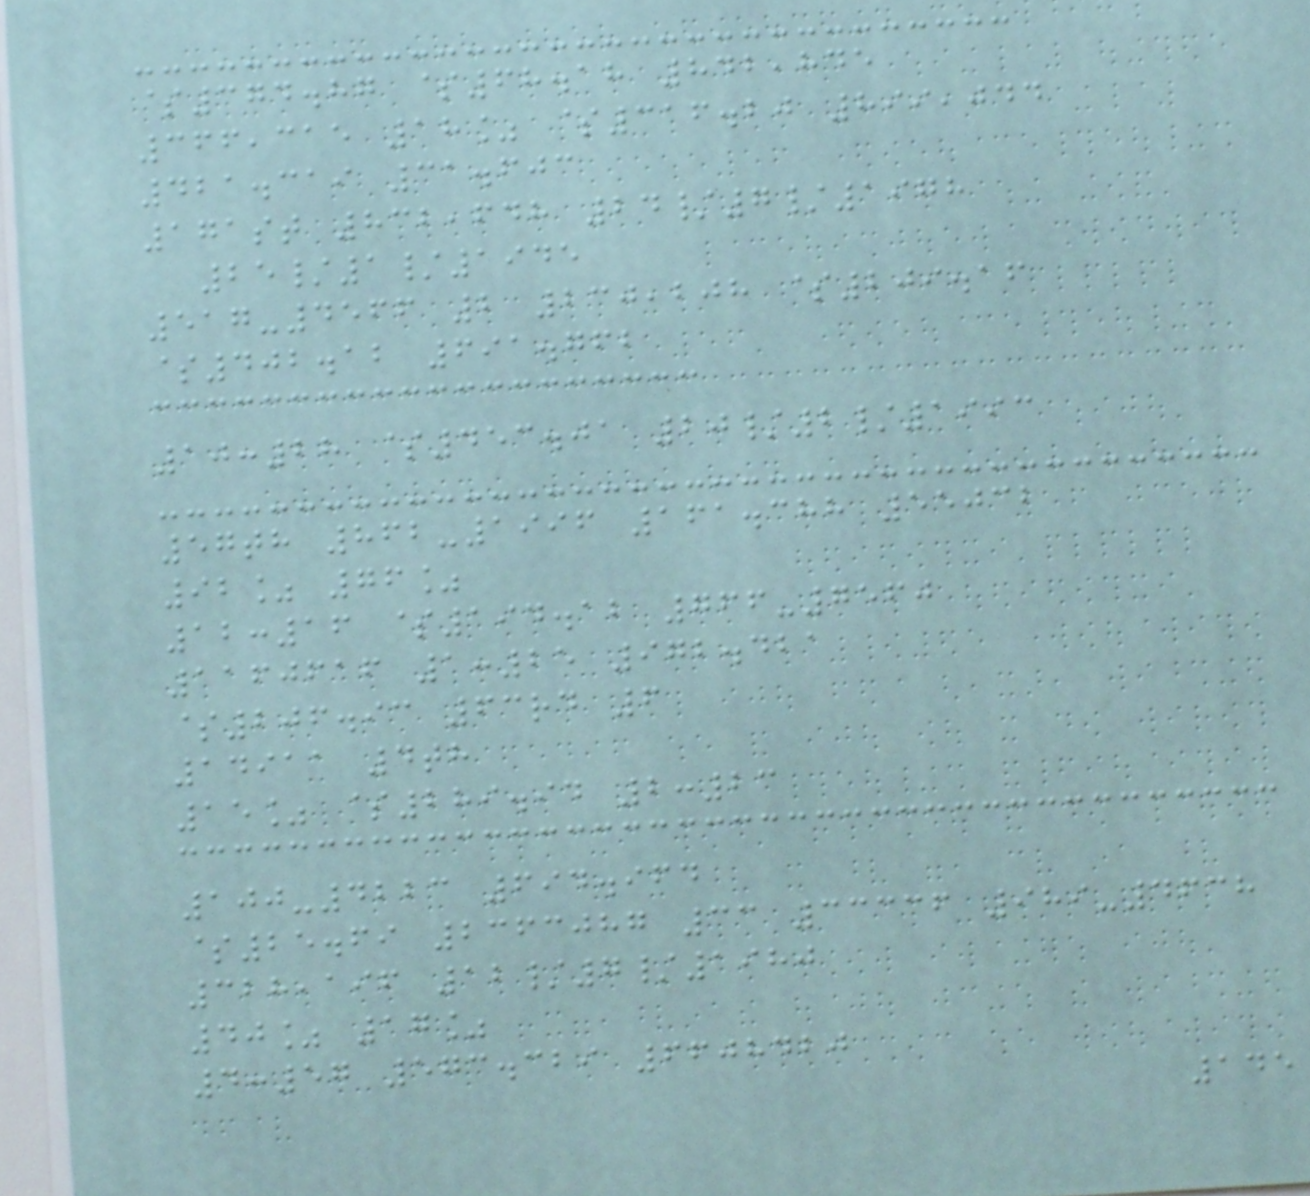$374.87 $68.18 842,845
366,315 18% $316.20 899,044
421.319 31.603
171st 832,648 24/7/1978
25/1/1945
517-4566 2 230,208 $209.16
$402.12 691.762
10:28 $453.01 20/2/1993
57th 862-1996 161.388 55032
92% 76%
12:16 $194.12 766-7560
1160616 1:25 972.421
$206.93 63rd 6
14911 4th
15% $289.94 2:23
100-4223 694.964
$25.69 2363087 33 33336 989-4638
328,196 12/7/1980
40% 17%
4:57 573.329 6608420
145
